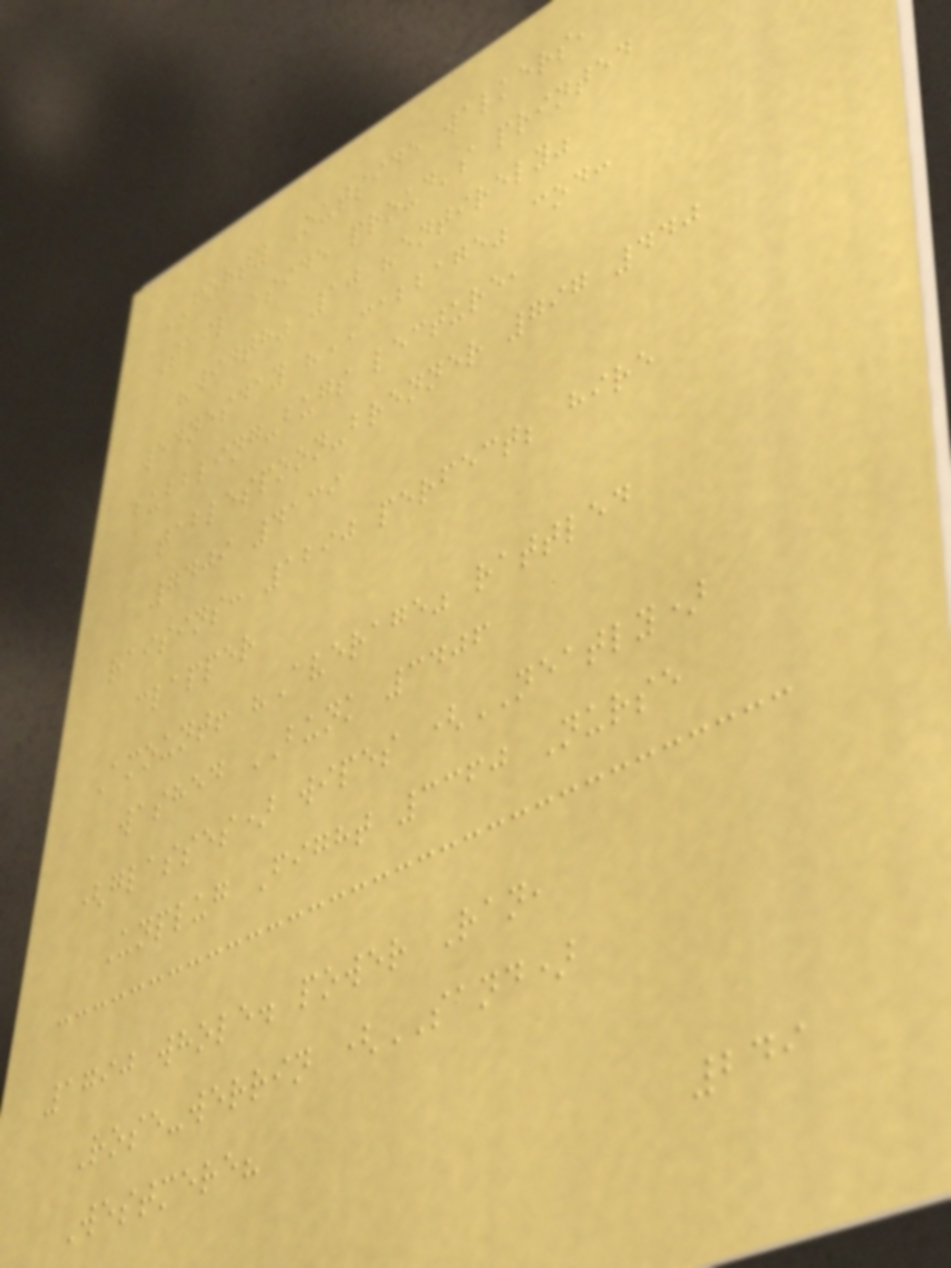FORTY Outside walkers,
Tail aside proud's printed
"width" 10 "entirely"
wednesday "CABBAGE" cod:
bubbling-bugs lecture,
tablespoon-brenner 797 440
7409 4139
raisins: 1290 perfect; hire
clapper
Amount! "Average" rattled
washed BUNK 3406
(glasses) wipes (NEATLY)
Unplug Fight 3360 Nurse
1790 whole. power Ran,
Rose-werrin (SAND)
Westmere?
249
